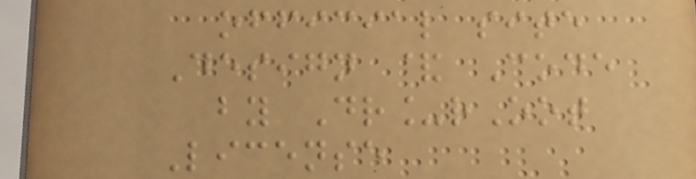official site
Design & Code
by Dr_rOot
License
